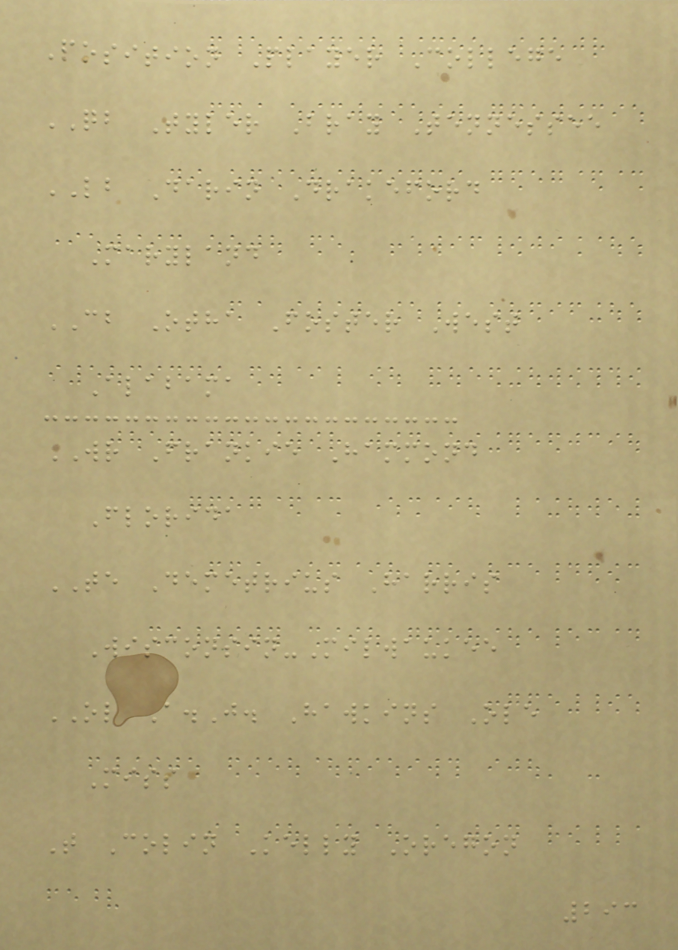Position Player College
QB Tyler Bray Tennessee
LB Darin Drakeford
Maryland
CB Otha Foster West
Alabama
WR Frankie Hammond
Florida
TE Demetrius Harris
Wisconsin-Milwaukee
OL A.J. Hawkins Ole
Miss
T Colin Kelly Oregon
293
